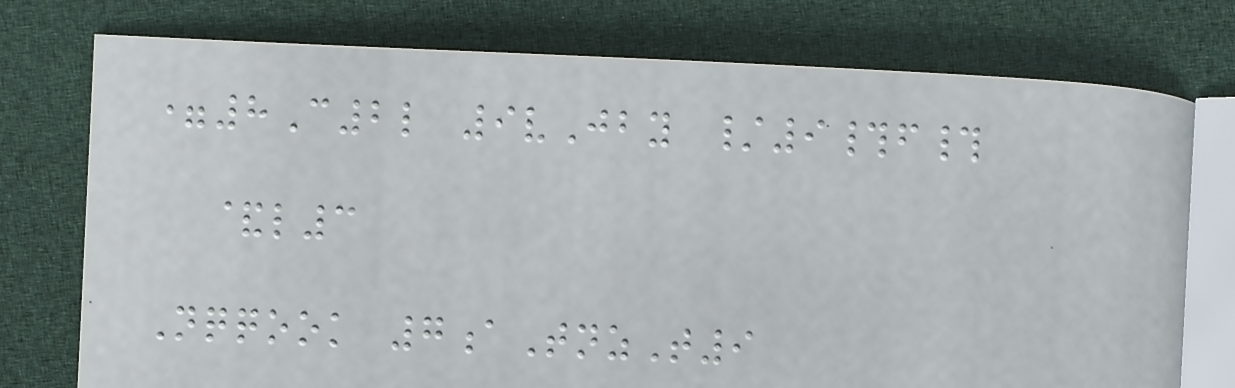=8C2l 9vJby /9#f#
&l3
Nqqook 7aTnzT9
